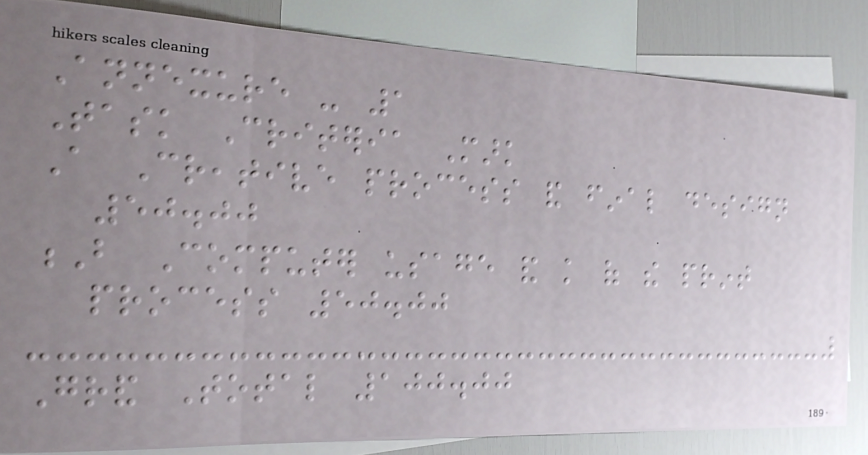Annexure - 1
Task Criteria Mark
A Creative process and final design
50.00
B Computer usage and knowledge of the print
process 50.00
Grand Total 100.00
